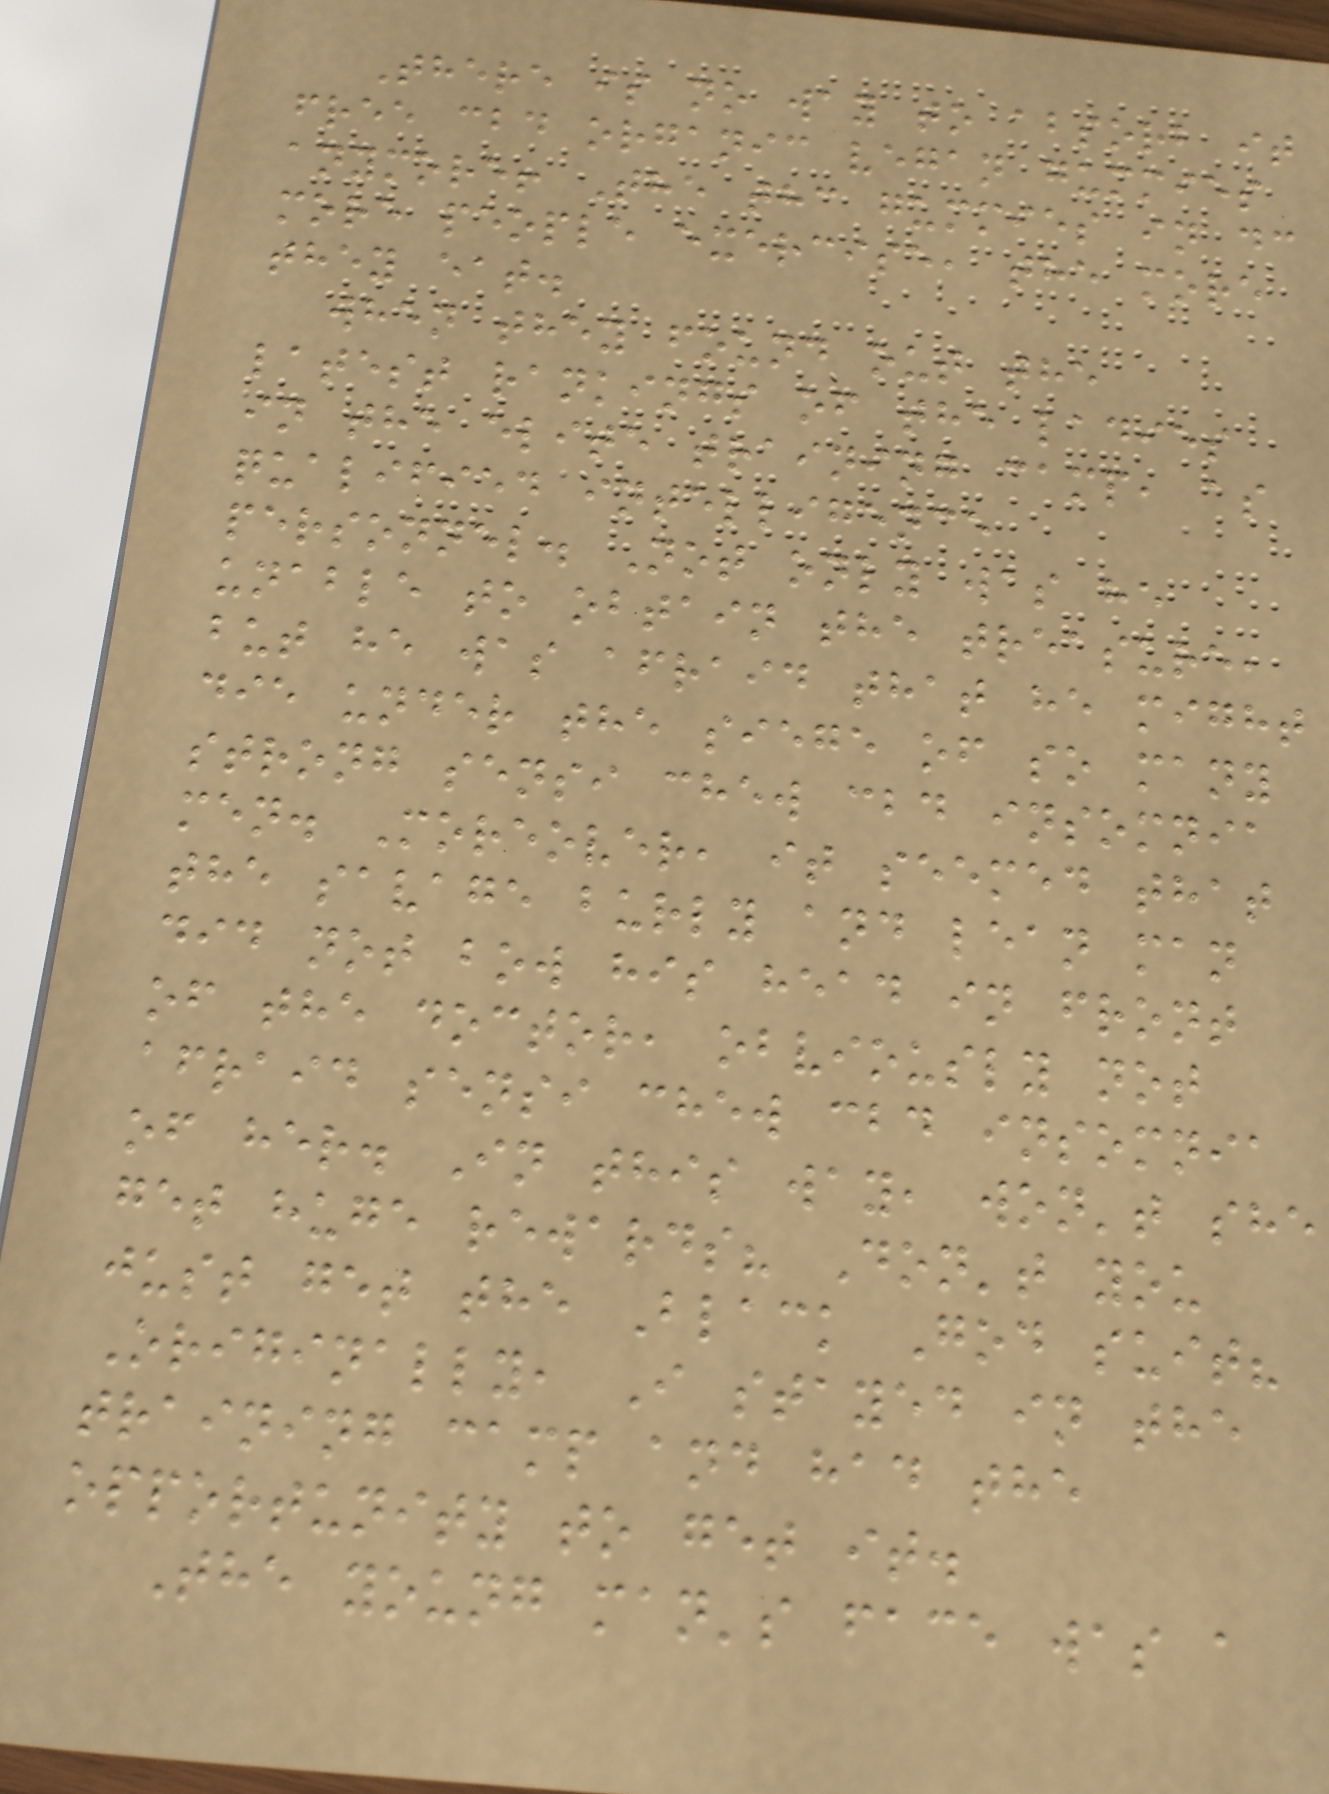There is no way to absorb it
free cbd organic vegan gummies
anymore! The thc gummies in dc
more people exercise, the more
they eat.
when they found out the
latest rankings of the ladies
in the elite training camp, as
qualified intelligence
personnel. Not only was he
unable to obtain the treasure,
but he was afraid that he might
die under the siege of so many
strong sensi chew cbd insomnia
men. Moreover, it seemed that
the savage burly and lean man
did not bow his head in front
of the doctor, obviously not
afraid sensi chew cbd insomnia
of her. In this way, won't she
get huge rewards? Don't you
just get the Black God suit?
Originally, I stayed in the
training camp and had the
opportunity to get it.
The young man's face was a
